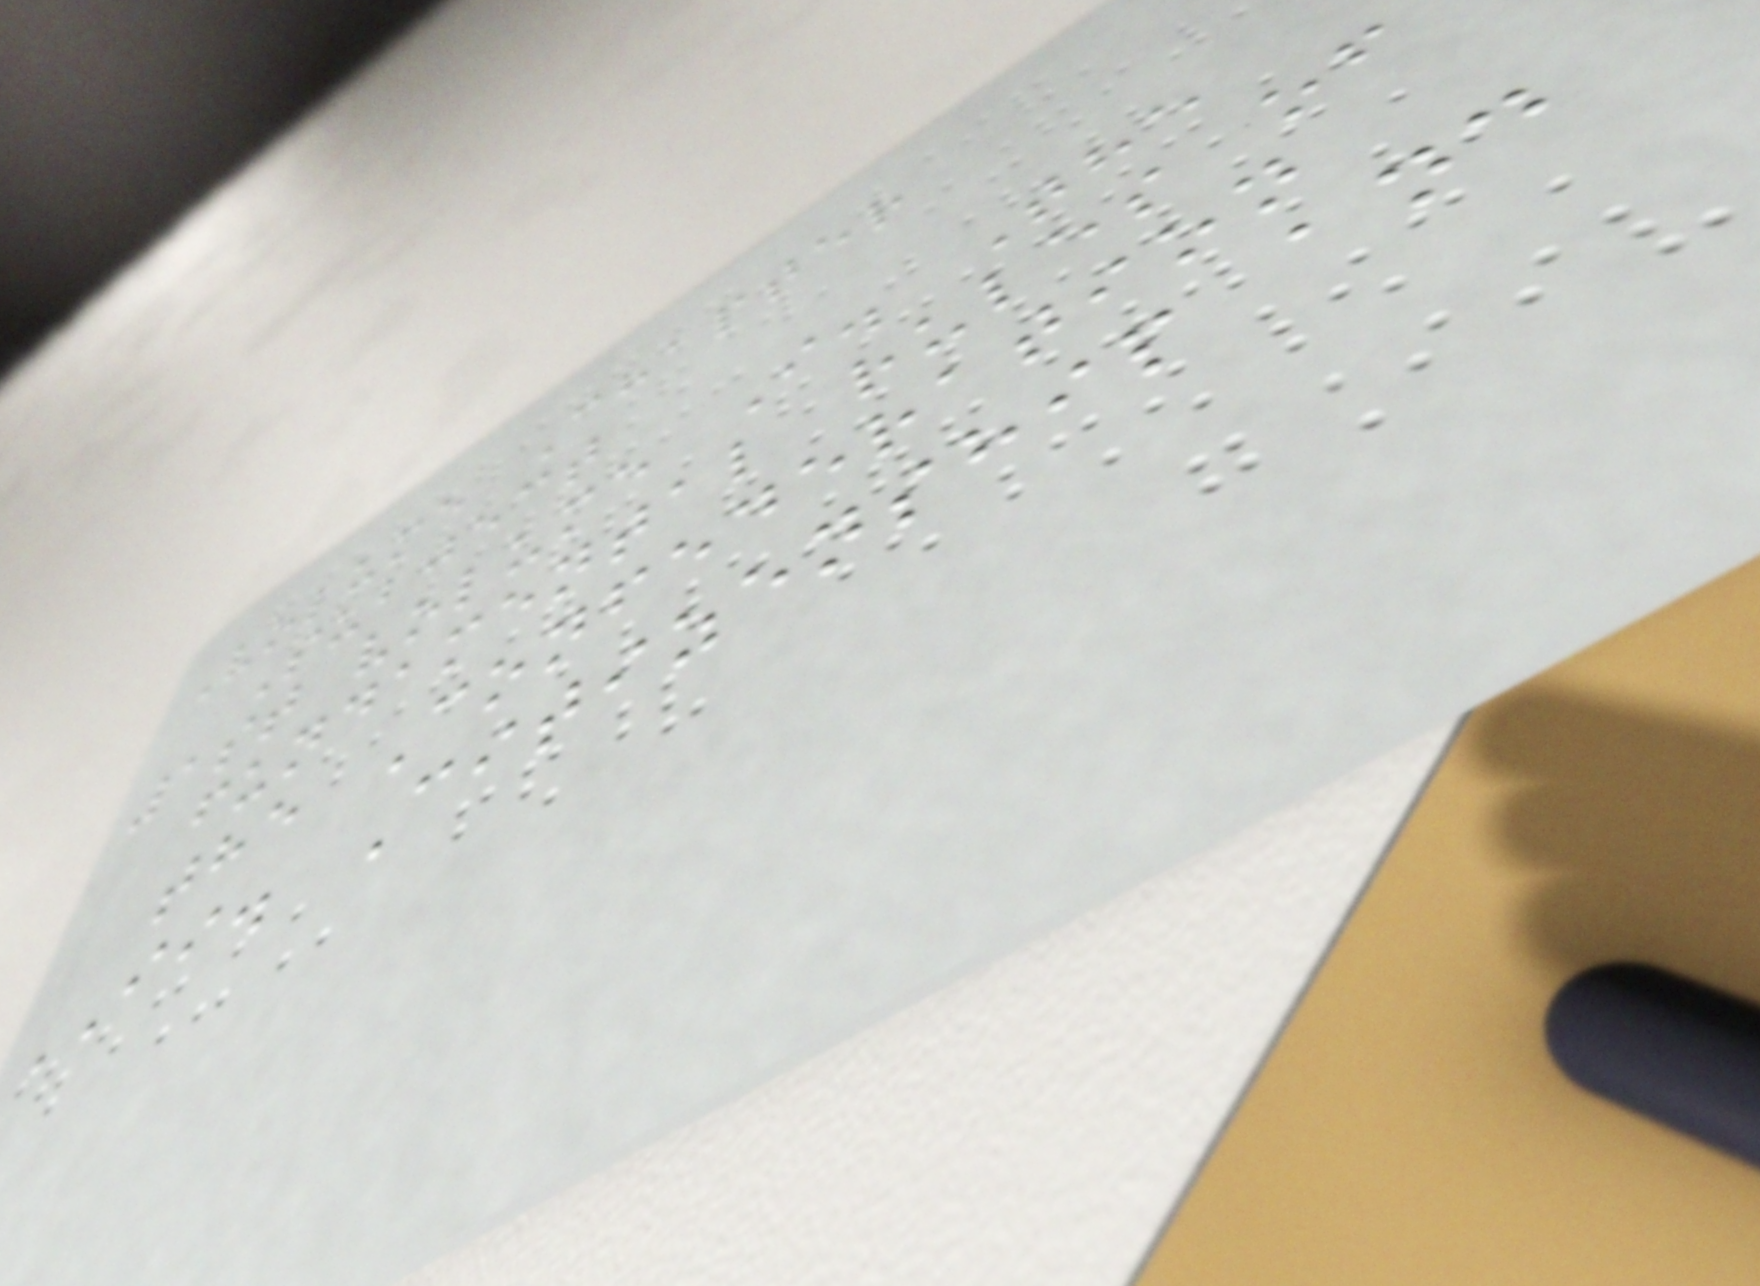Volume Chapter
Subject
1st volume I. The
fundamental rules of
the Confederation
II. Citizenship and
